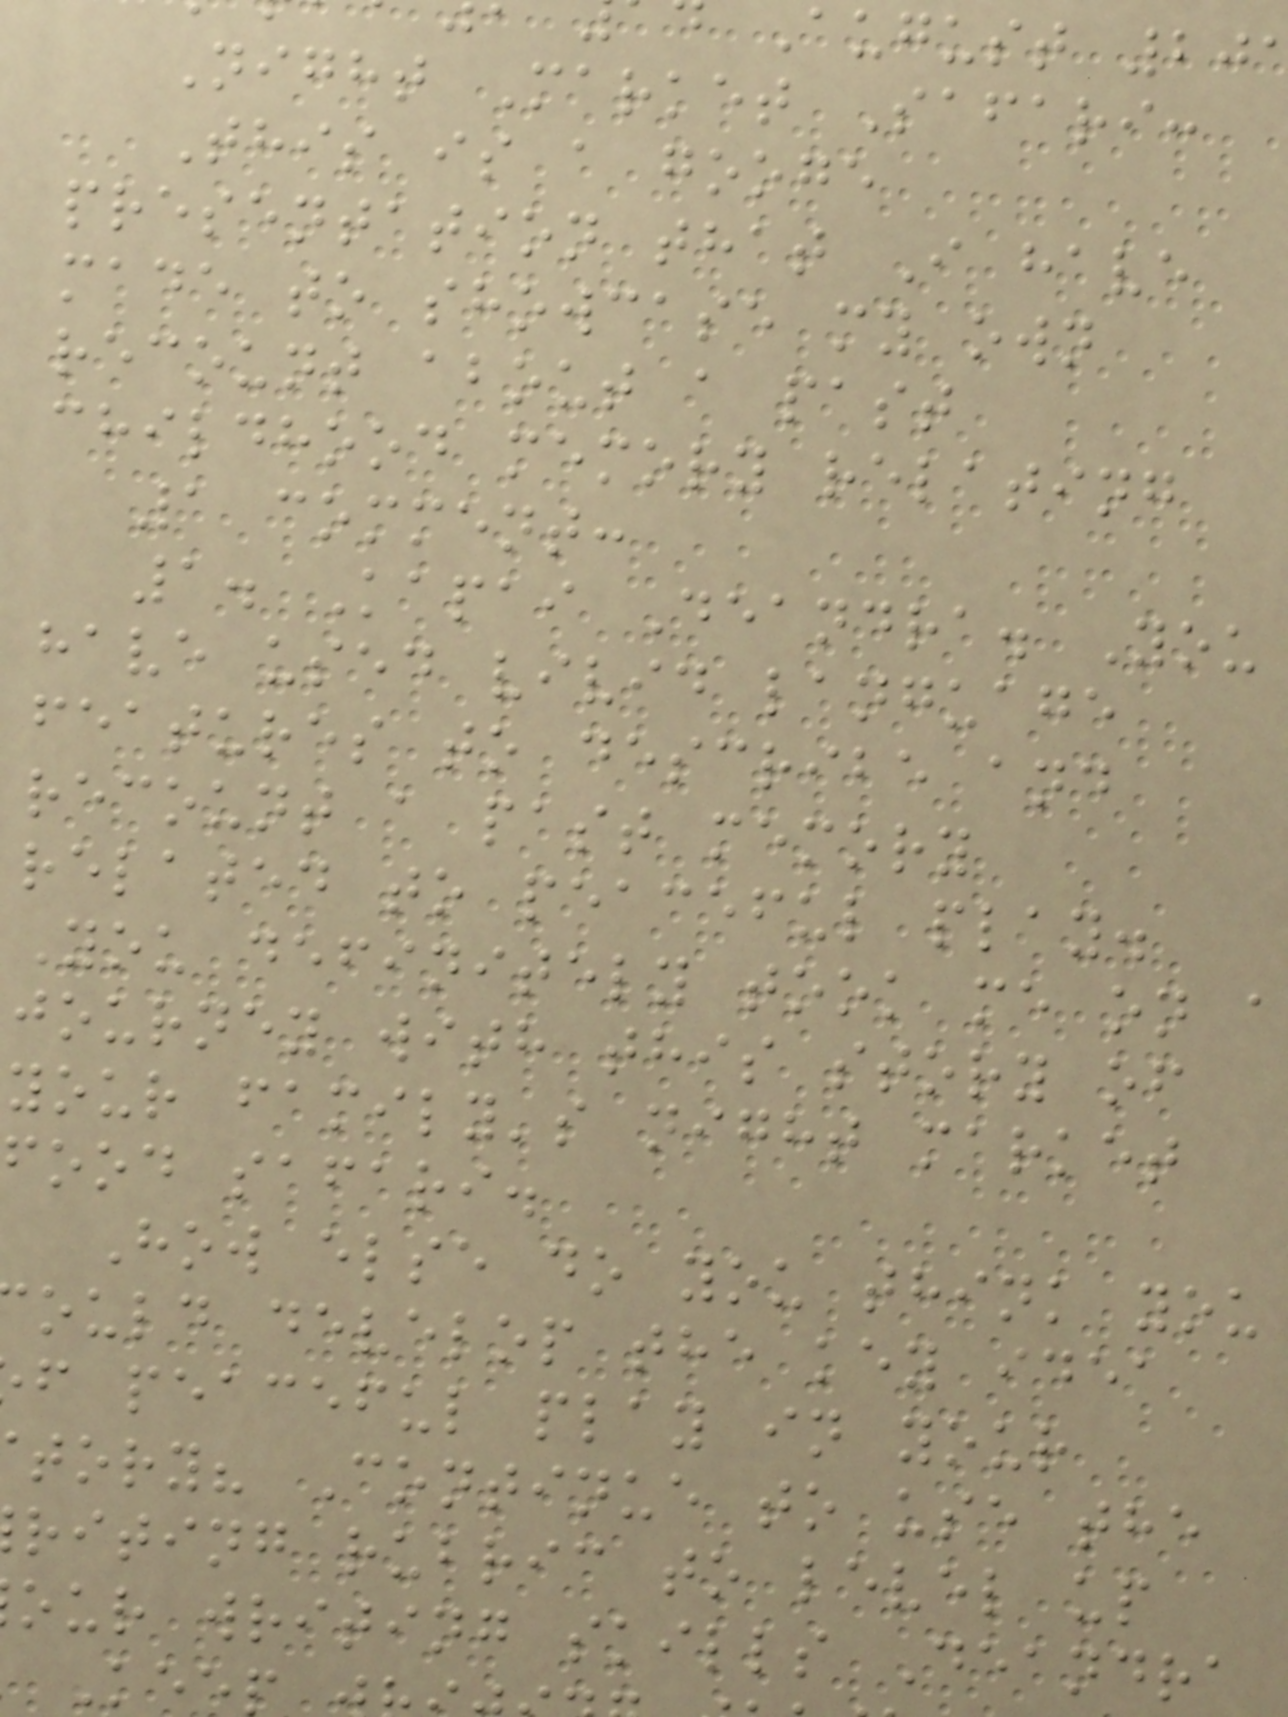August 20
Night Market Safari:
This is a googe
presentation that I have
made to showcase my own
recount about a past
childhood memory relating
1 comment:
1. Kapai Deandra. You
have used vivid language
features to describe and
recount a past memory
related to peaceful play.
You definitely took me on a
journey with this story of
your family's night market
food safari.
How else do you think you
ould develop the key idea
f peaceful play in your
tory? Continue to use the
riting rubric to level up
our writing skills Deandra
